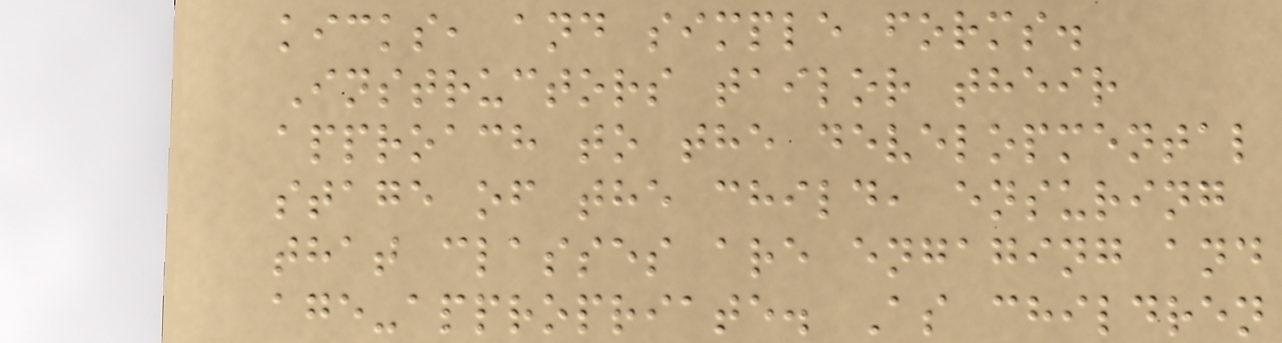kicks, and simple forms.
Instructors tailor their
approach to the developmental
stage of the child, ensuring
that classes are engaging and
age-appropriate. As children
